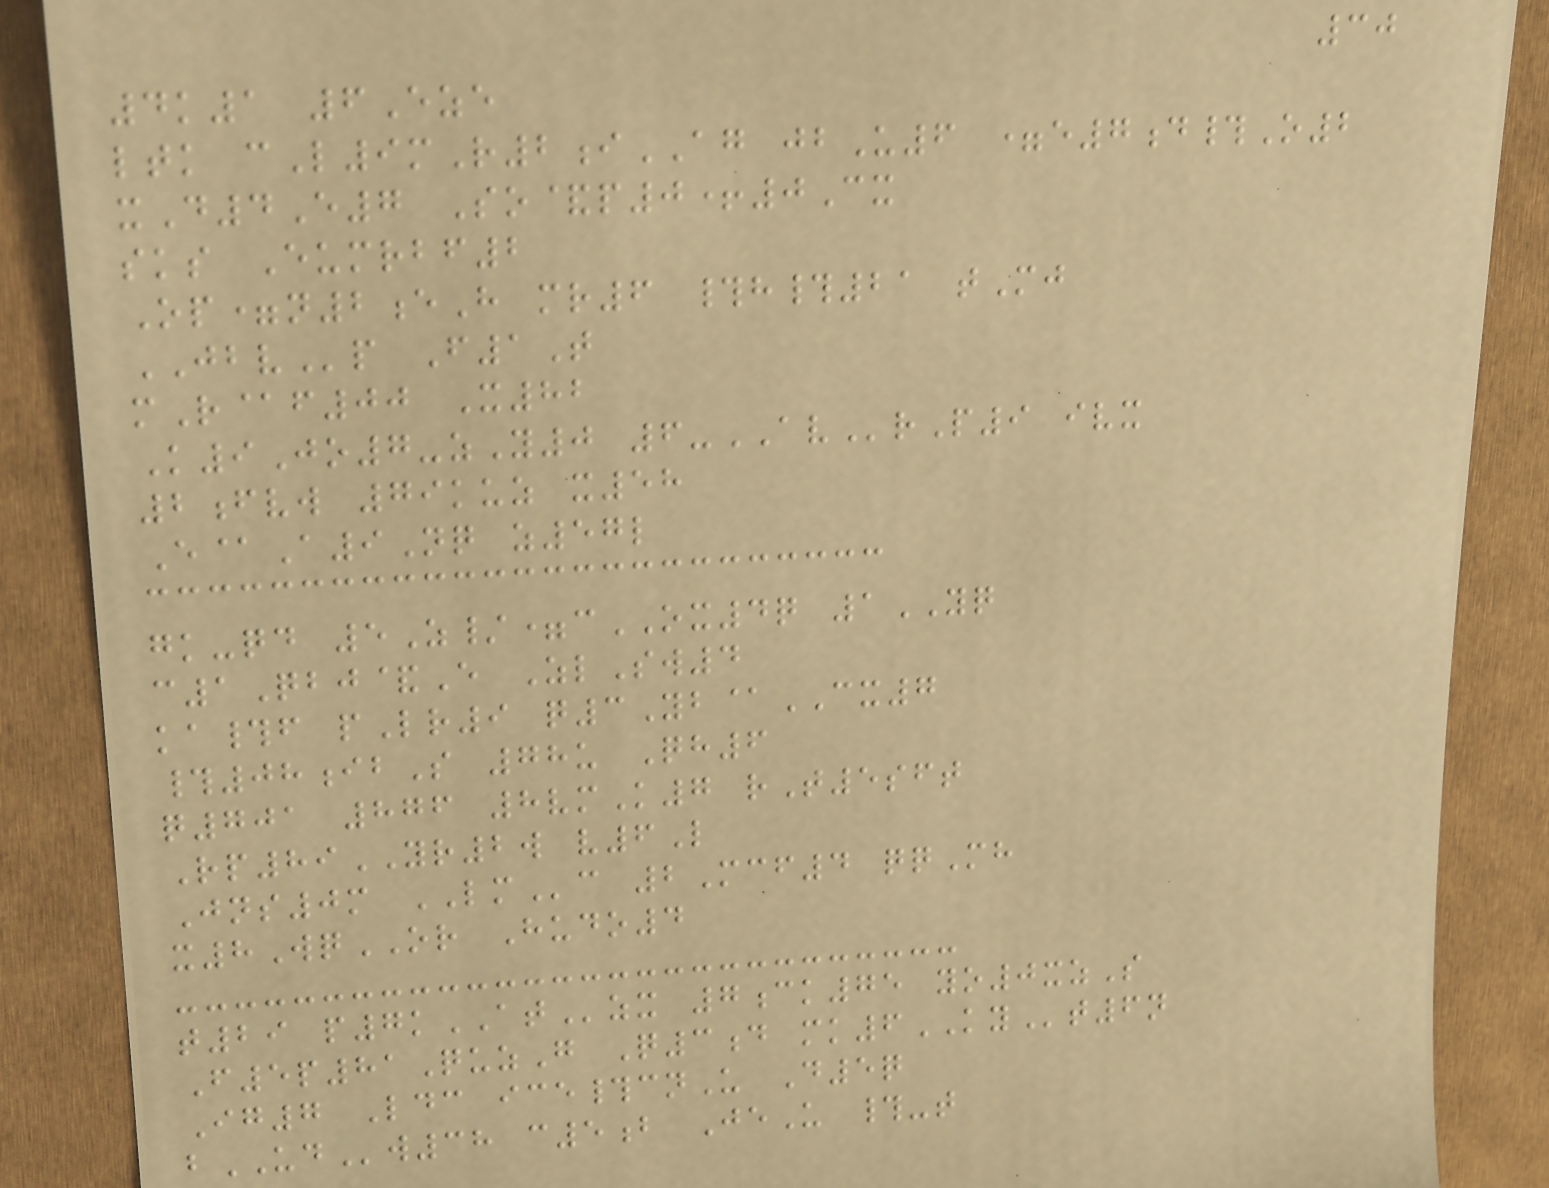30
4k1 6Eze
ltk cL9mR2iAG jbU6 =e7d#O2
xD4E7 So&p0+0Cx
sks Eumrbf2
Op=n2eH mr6 #h#21 tMj
JBVp F1T
mR@f00 X82
K9Jo7-zY0 6-AVrP9 ivx
2fvw 79kuz x58
E@A9Nq z57l
gk-qd 5Z/=cOX4q 1YQ
c1Qbj&E ZlSw4
ka#f pLr9 q3Yb@CX7
#08ibS 78u Qh6
q701 876 8vmK7 rT5sft
Rp89YR2w v6L
Jns0m LMc 2Mcf4 qqMh
x8WqOR Hudo4
t29 p7kATzx 7ck75 yo0xzS
F5p81QuzG Q3d mk6KYt6n
Ig7 Ldc ice#cnU D5q
bUDw38 c5b JeU #-t
